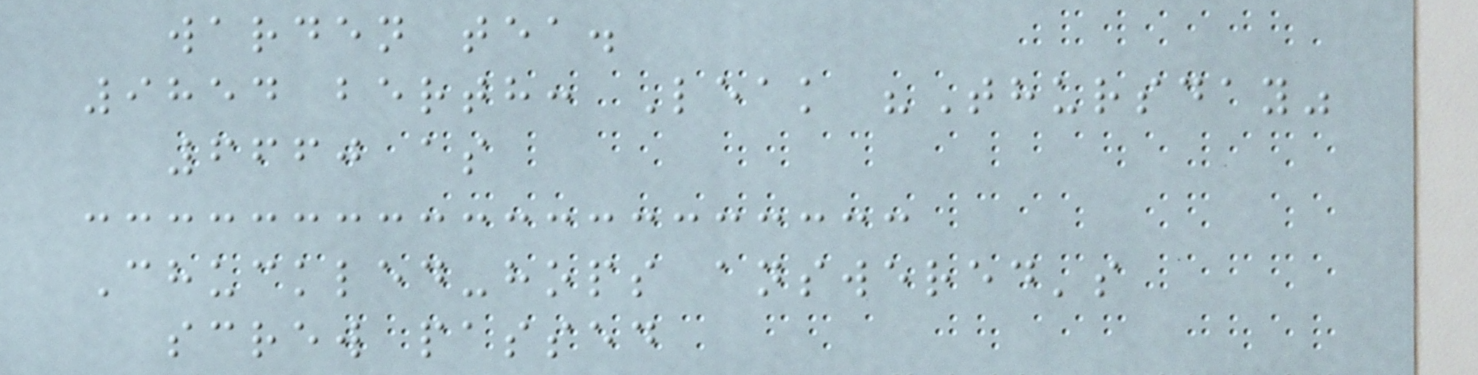warden tea.
9854 berth: Leak "Thursday"
6660 as
Chuckled-hops answered's
screw passed
